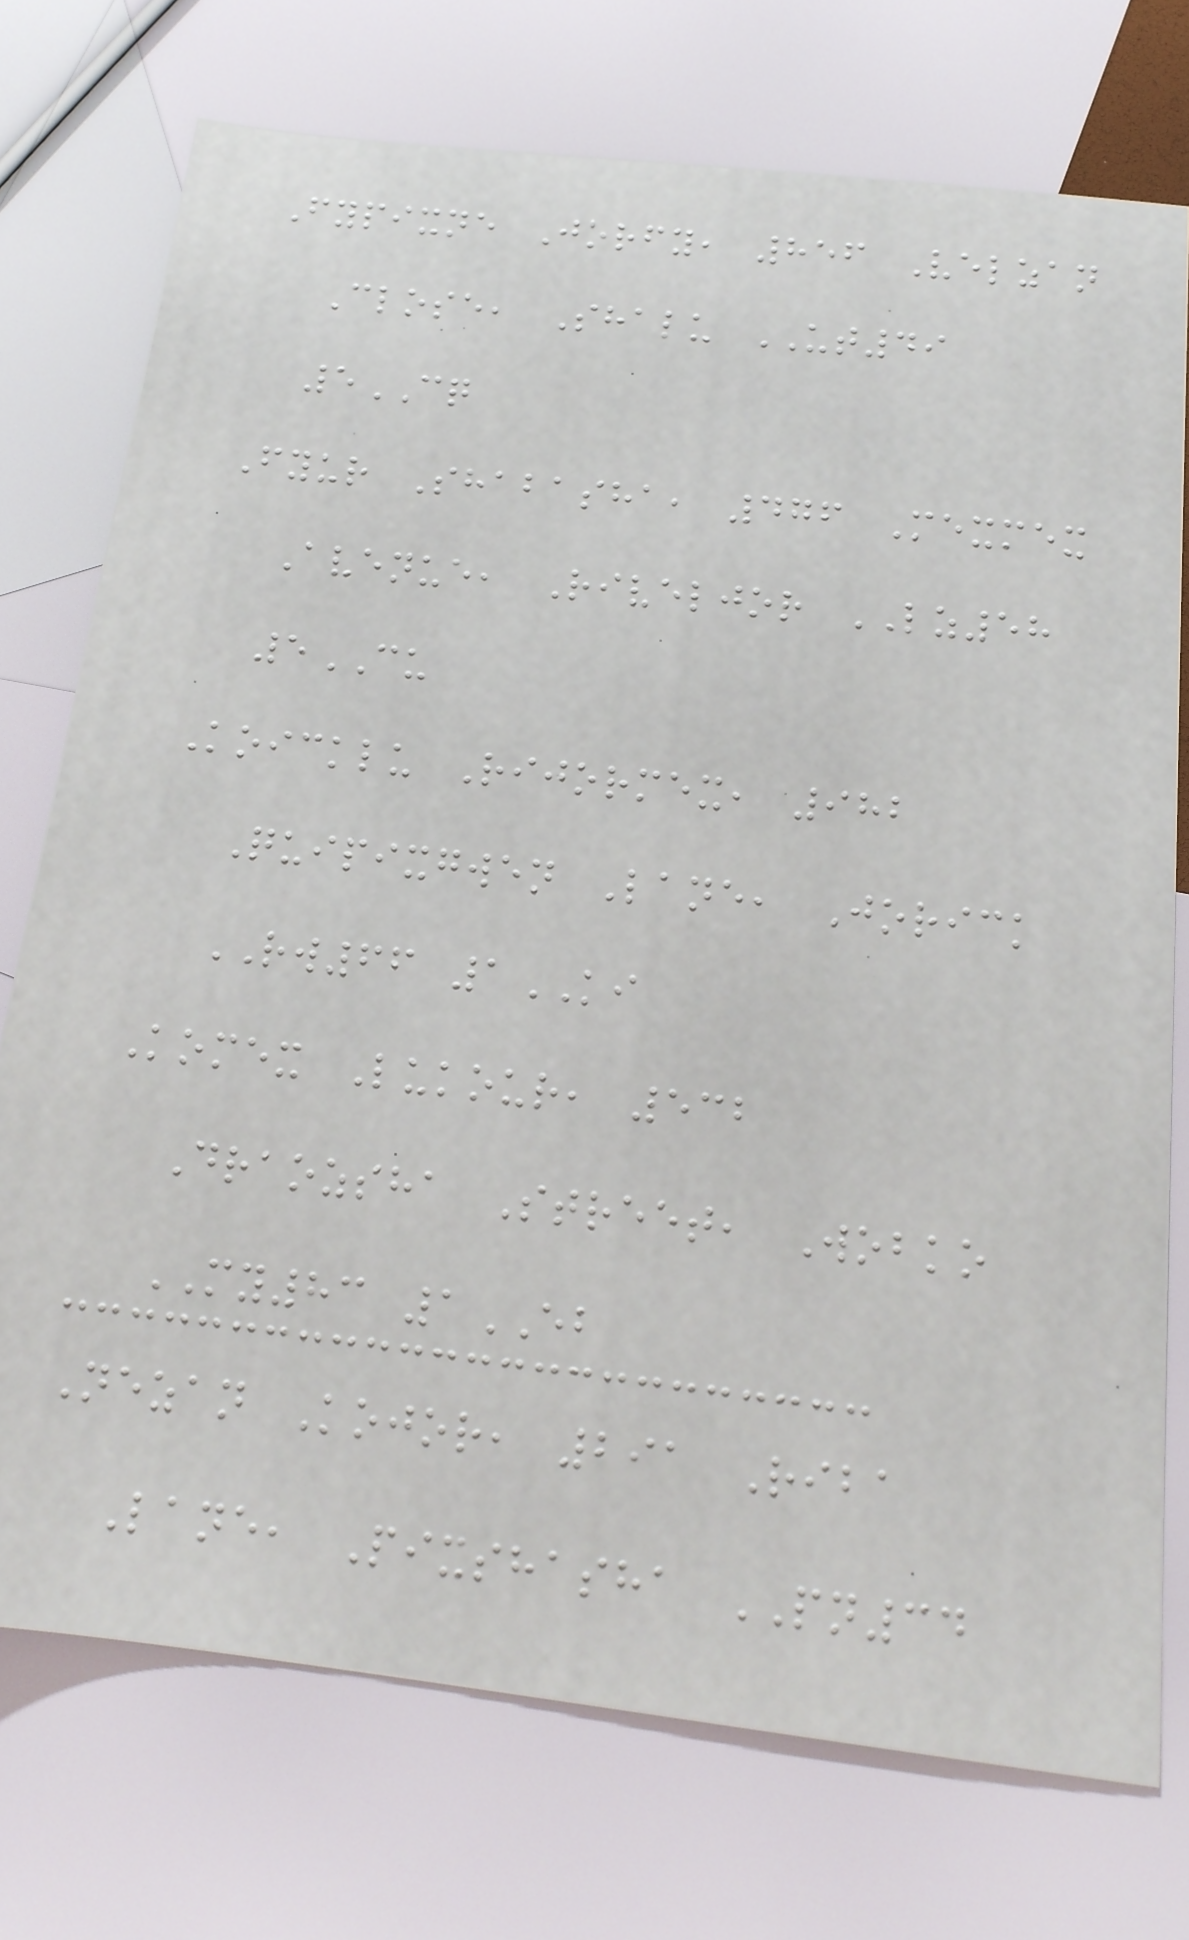Fypixne Jorfy, 856 Velzan
Close, Shalu UT49
5CQ
Fyur Shabasha, 476 Mexmex
Avenue, Riveljor LZ58
5CU
Koicklu Rijormex, 982
Quipixgwen Lane, Jorick
RW66 1KI
Komex Lukour, 532
Draozsha Street, Wobko
MY83 1EB
Nezan Kojor, 291 Riba
Lane, Pixshasha PN34
